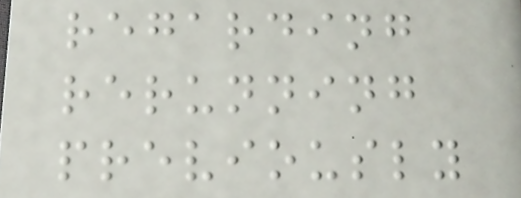regarding
rerunning
previously
